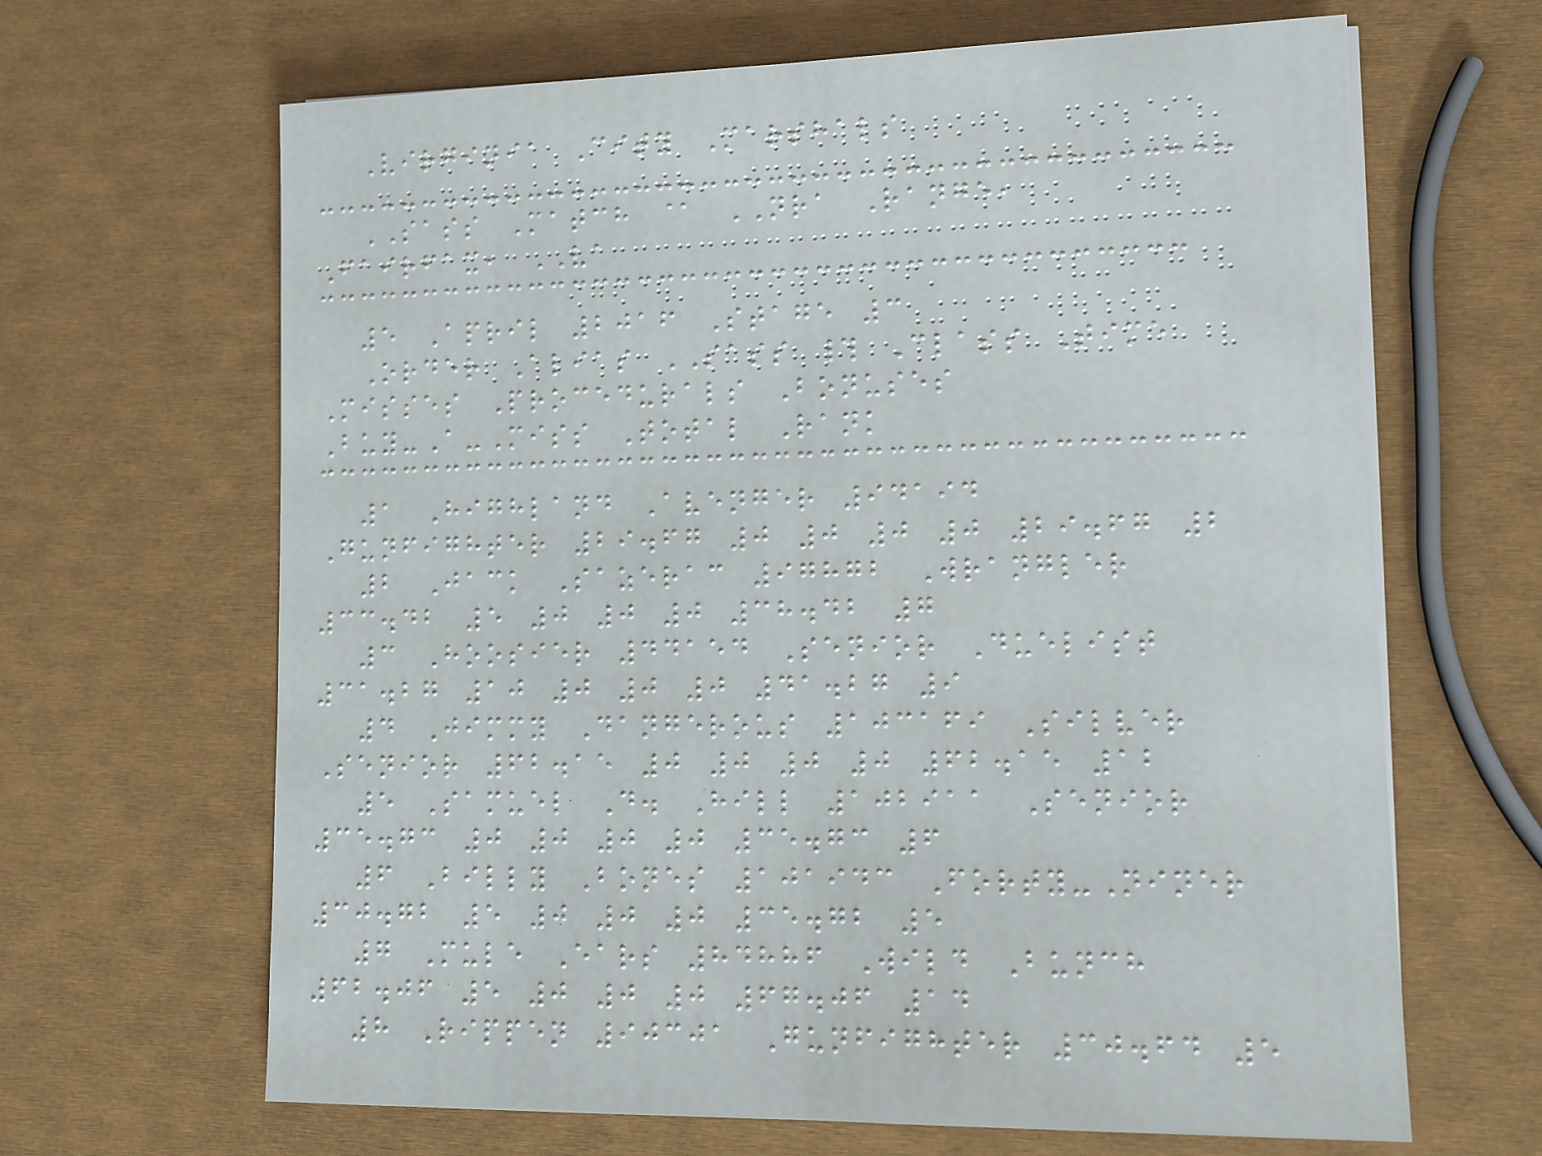Virginia City Marshals
SASS Match @ NRA Range,
Fairfax, VA
5 April 2016 Stage 3
Order Alias SASS # Class Time
Misses Procedurals Bonuses
Buy-A-Miss Total Rank
1 Highland Avenger 94194
Gunfighter 29.67 0 0 0 0 29.67 2
2 Jack Sazerac 97872 Wrangler
33.42 5 0 0 0 38.42 7
3 Hoosier 44154 Senior Duelist
31.27 10 0 0 0 41.27 9
4 Jimmy Dangerous 103169 Silver
Senior 62.15 0 0 0 0 62.15 12
5 Samuel D. Hill 102911 Senior
35.73 0 0 0 0 35.73 6
6 Billy Bones 101943 Forty-Niner
30.72 5 0 0 0 35.72 5
7 Mule Ears 84886 Wild Bunch
62.06 5 0 0 0 67.06 14
8 Rippen 90301 Gunfighter 30.64 5
